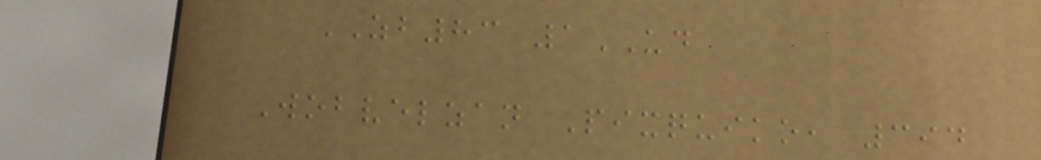ZB83 1UD
Wobvelzan Pixquiko, 394
